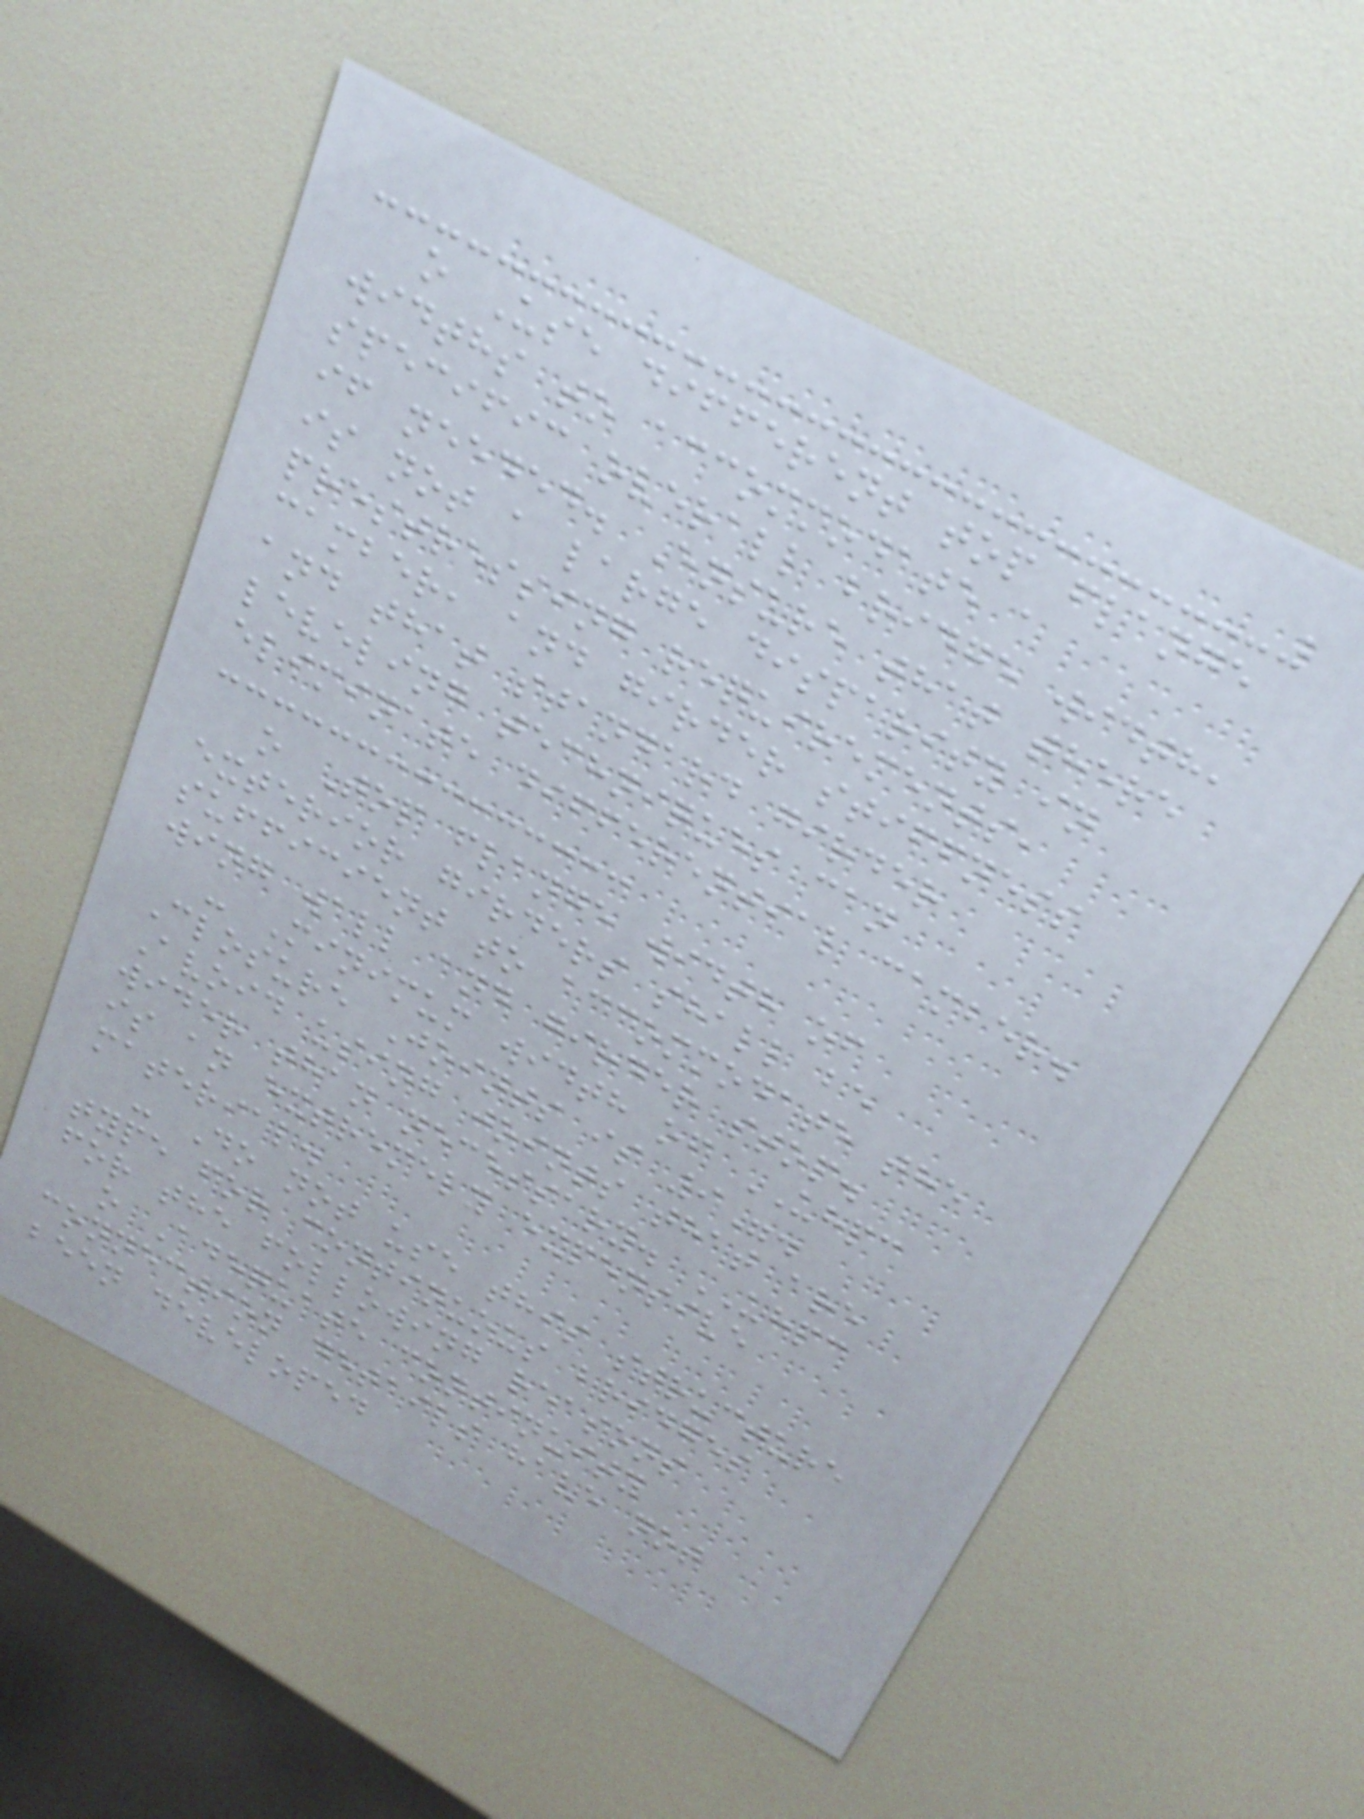o Use different top flange
widths to accommodate a
specific overall bridge width,
if needed. Ensure that there
is not a large disparity in
prestressing requirements,
camber, and girder stiffness
and that standard girder
leveling techniques can
eliminate differential camber.
o Top flange width of
exterior girders shall be
sufficient to accommodate the
wing wall and girder stop.
- Minimum width of UHPC
Closure Joints is 9".
Avoid using joints that are
wider than necessary. UHPC
is an extremely expensive
material.
- Do not use this structure
type for continuous bridges
for the following reasons
o Adequate continuity
connection details have not
been developed
